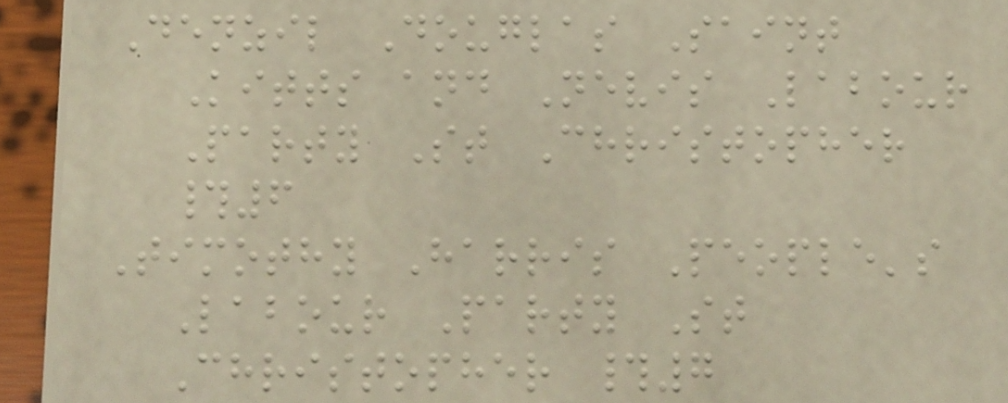Denzil Douglas Saint
Kitts and Nevis Labour
Party St Christopher
#6
Timothy Harris People's
Labour Party St
Christopher #7
